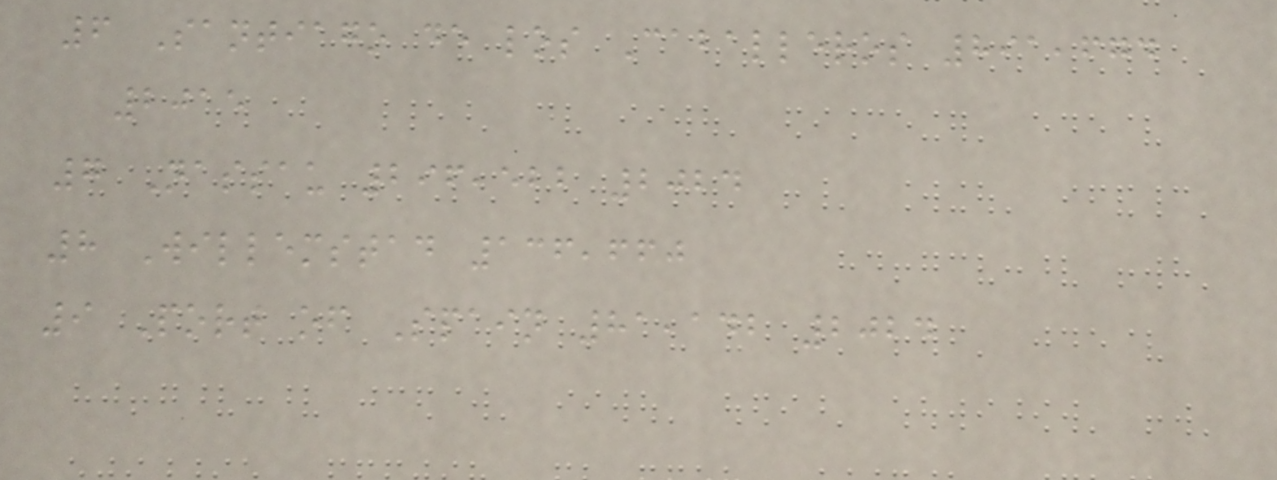6 Santiago de los Caballeros 891,674
2015
7 Nassau 296,522 2024
8 Willemstad 136,660
9 Port of Spain 81,142 2024
